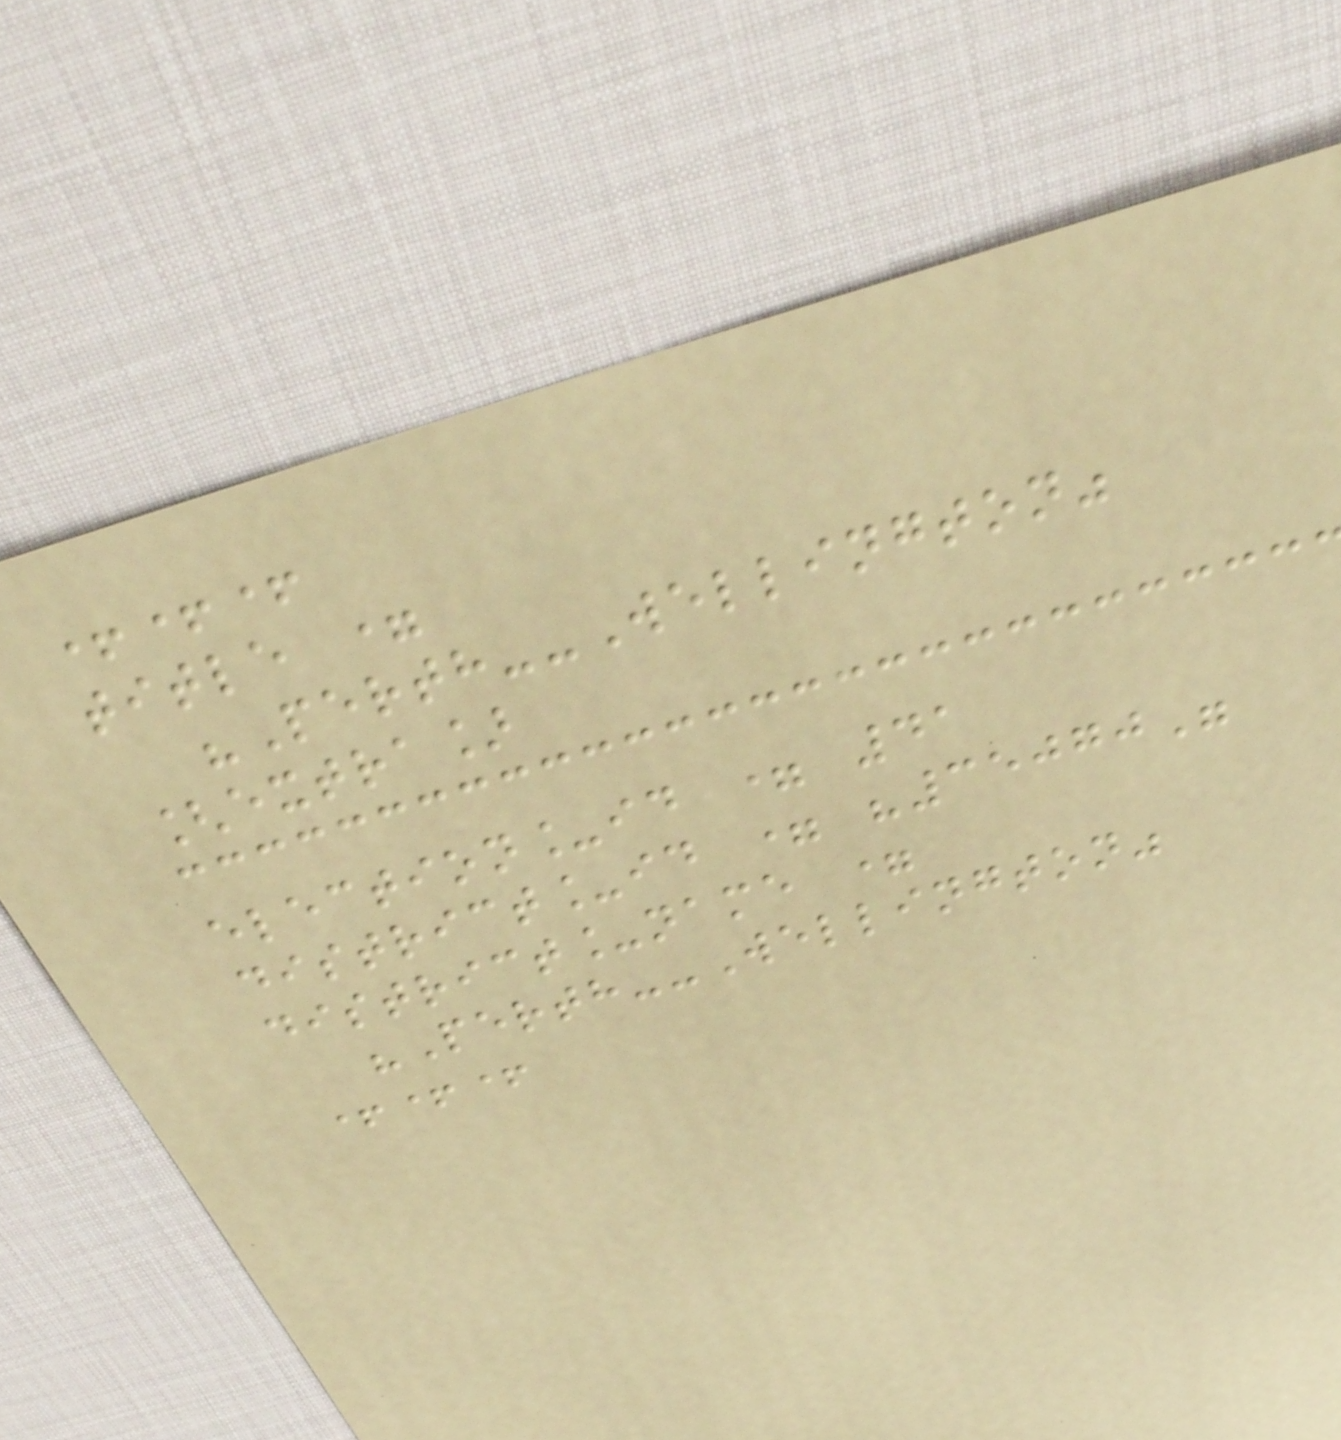+++
title =
"Perth--Wellington"
[extra]
election_id = 41
district_id = "35070"
district_name =
"Perth--Wellington"
+++
